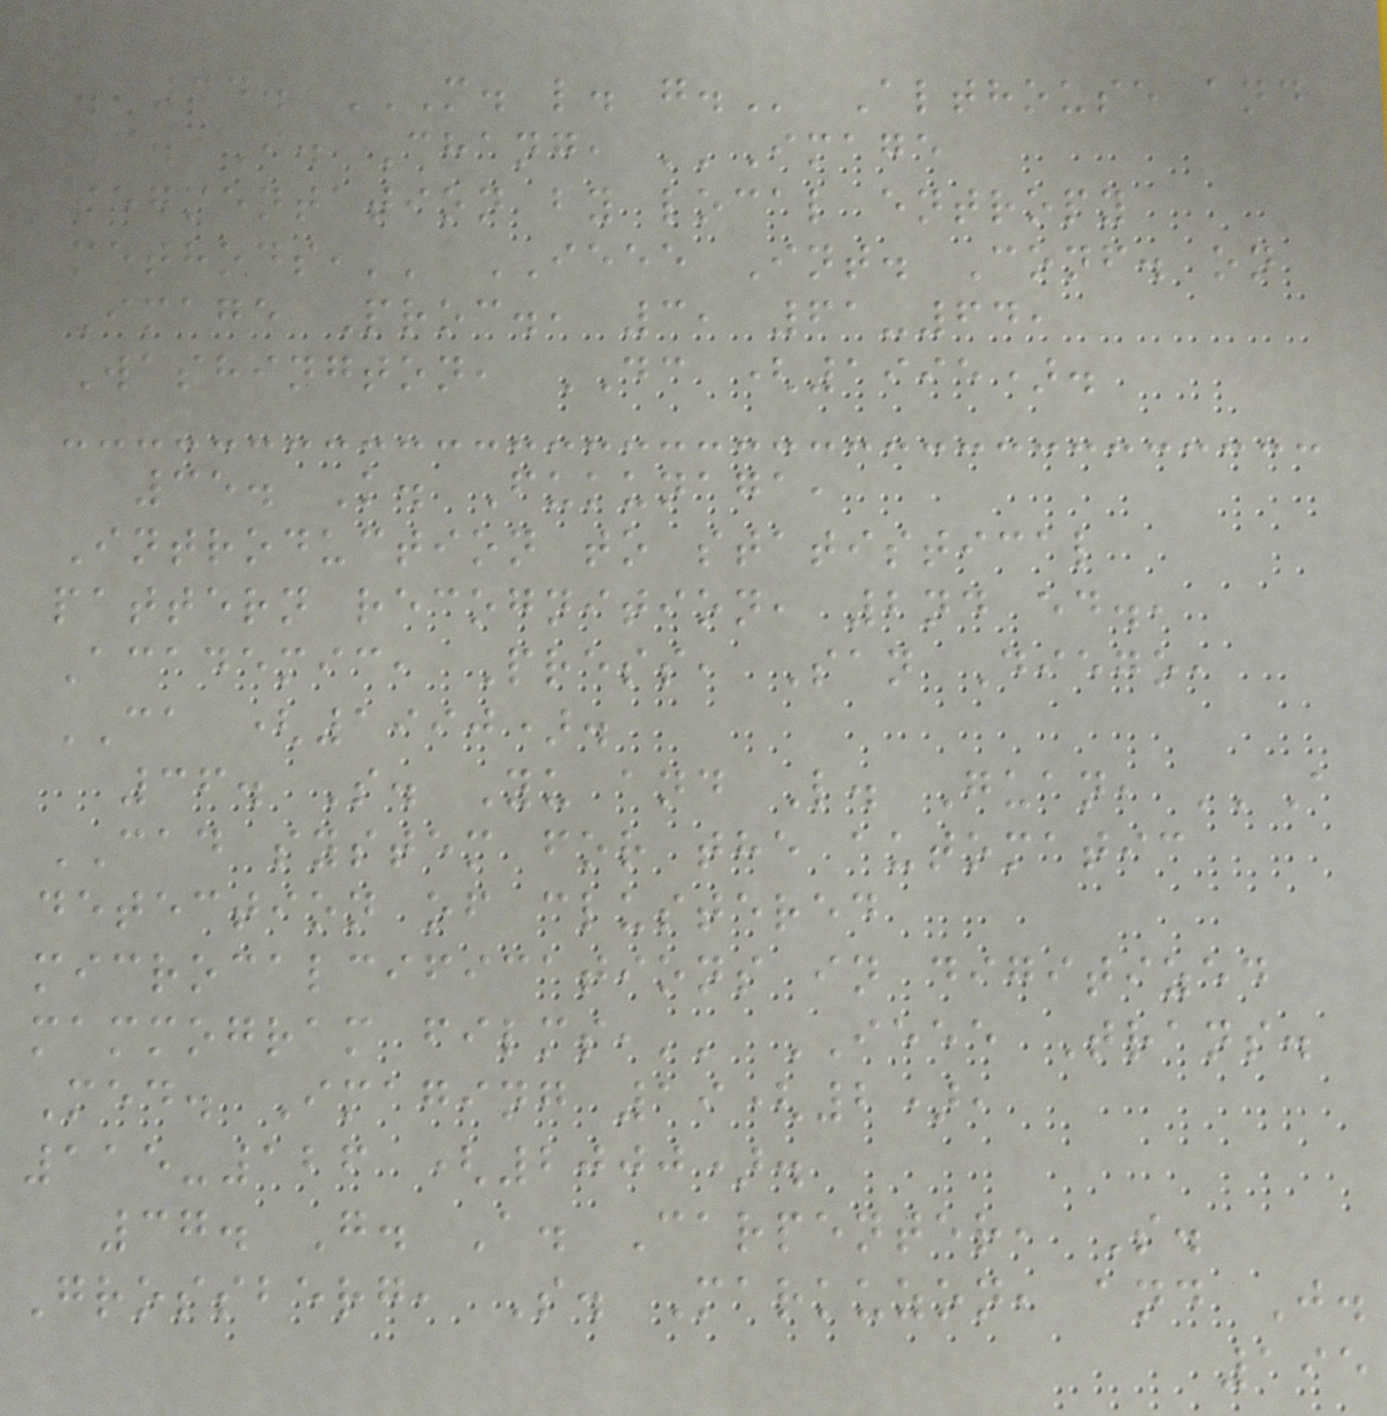34. M. L. G. Althouse and
C. I. Chang, ''Image
segmentation by local entropy
methods,'' IEEE Int. Conf. on
Image Proc., 3, 61-64,
Washington, DC (1995).
35. K. Fukunaga,
Introduction to statistical
pattern recognition, 2nd ed.,
Academic, Press, San Diego,
CA (1990).
36. S. Yu and L. Guan, ''A
CAD system for the automatic
detection of clustered
microcalcifications in digitized
mammogram films,'' IEEE Trans.
Med. Imaging 19(2),
115-126 (2000).
37. G. A. Carpenter, S.
Grossberg, S. Markuzon, and J.
195
